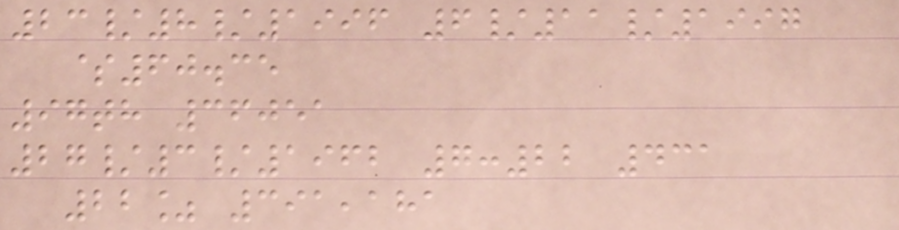23/8/1996 6/11/1997
$60.35
97th 36051
27/3/1962 7:22 431
22% 391,181
